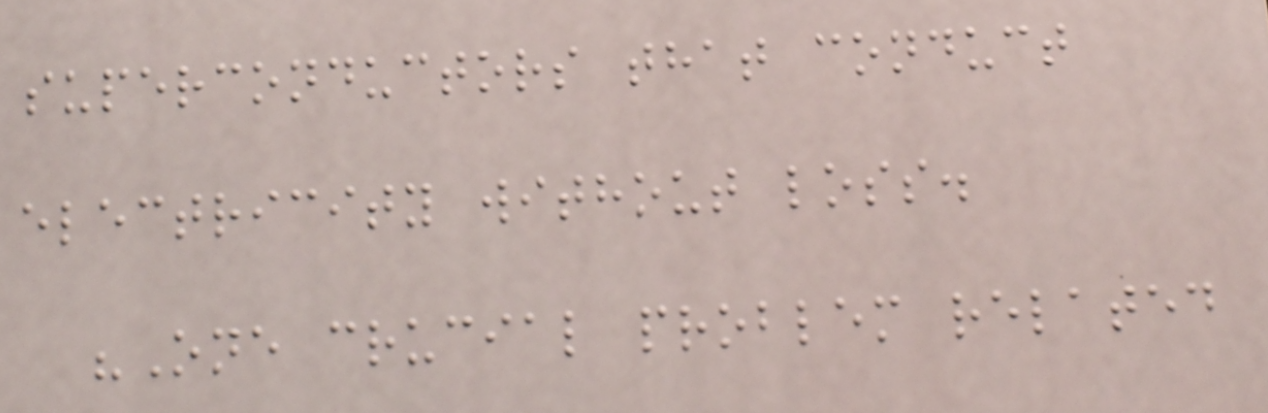superconductors that conduct
electricity without loss.
"One crucial problem related
